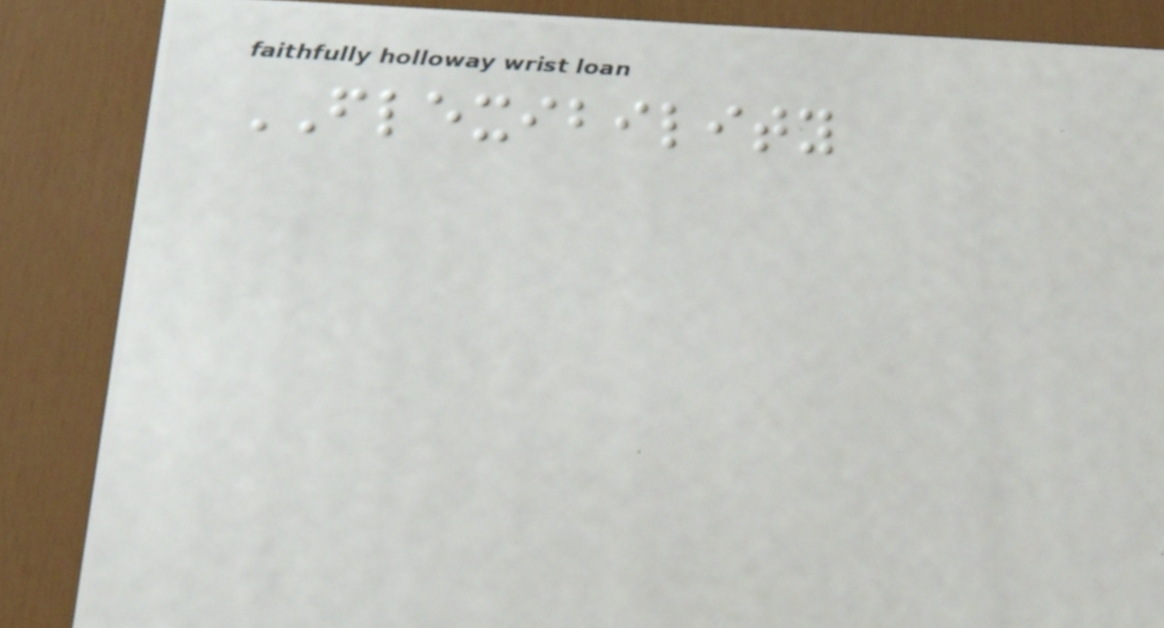FLEXIBILITY
